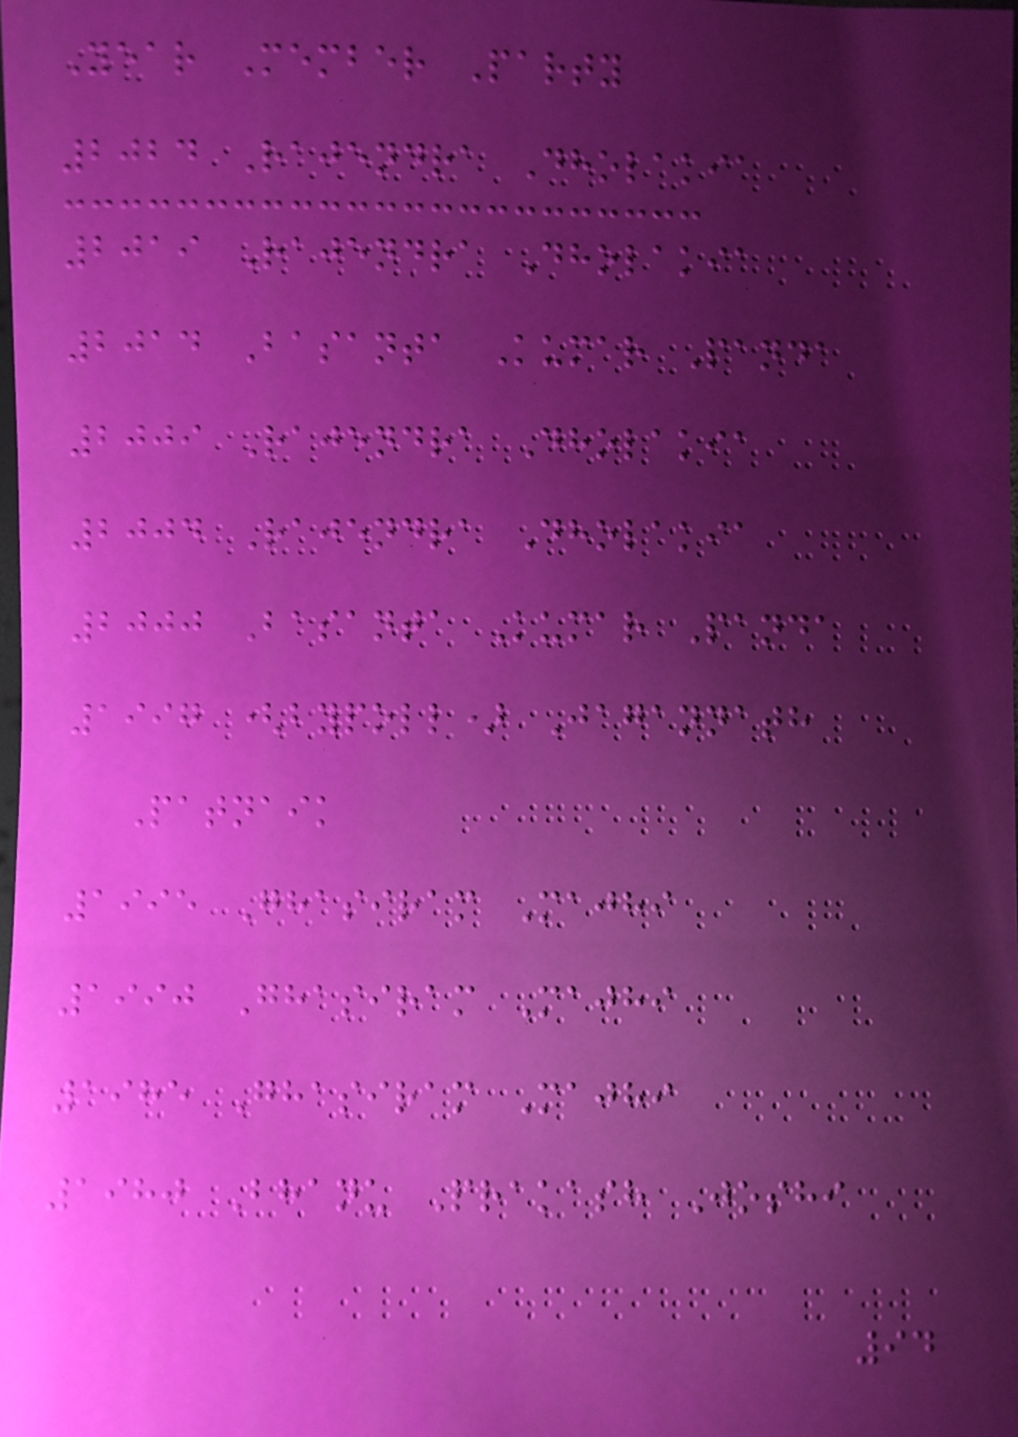Year Member Party
2024 Rajendra Dholakia
2019 Rajendra Dholakia
2014 Basanta Kumar Panda
2009 Rajendra Dholakia
2004 Rajendra Dholakia
2000 Basanta Kumar Panda
1997 (bypoll) Jagannath
Patnaik
1995 Ghasiram Majhi
1990 Ghasiram Majhi
1985 Ghasiram Majhi
1980 Bhanu Prakash Joshi
94
